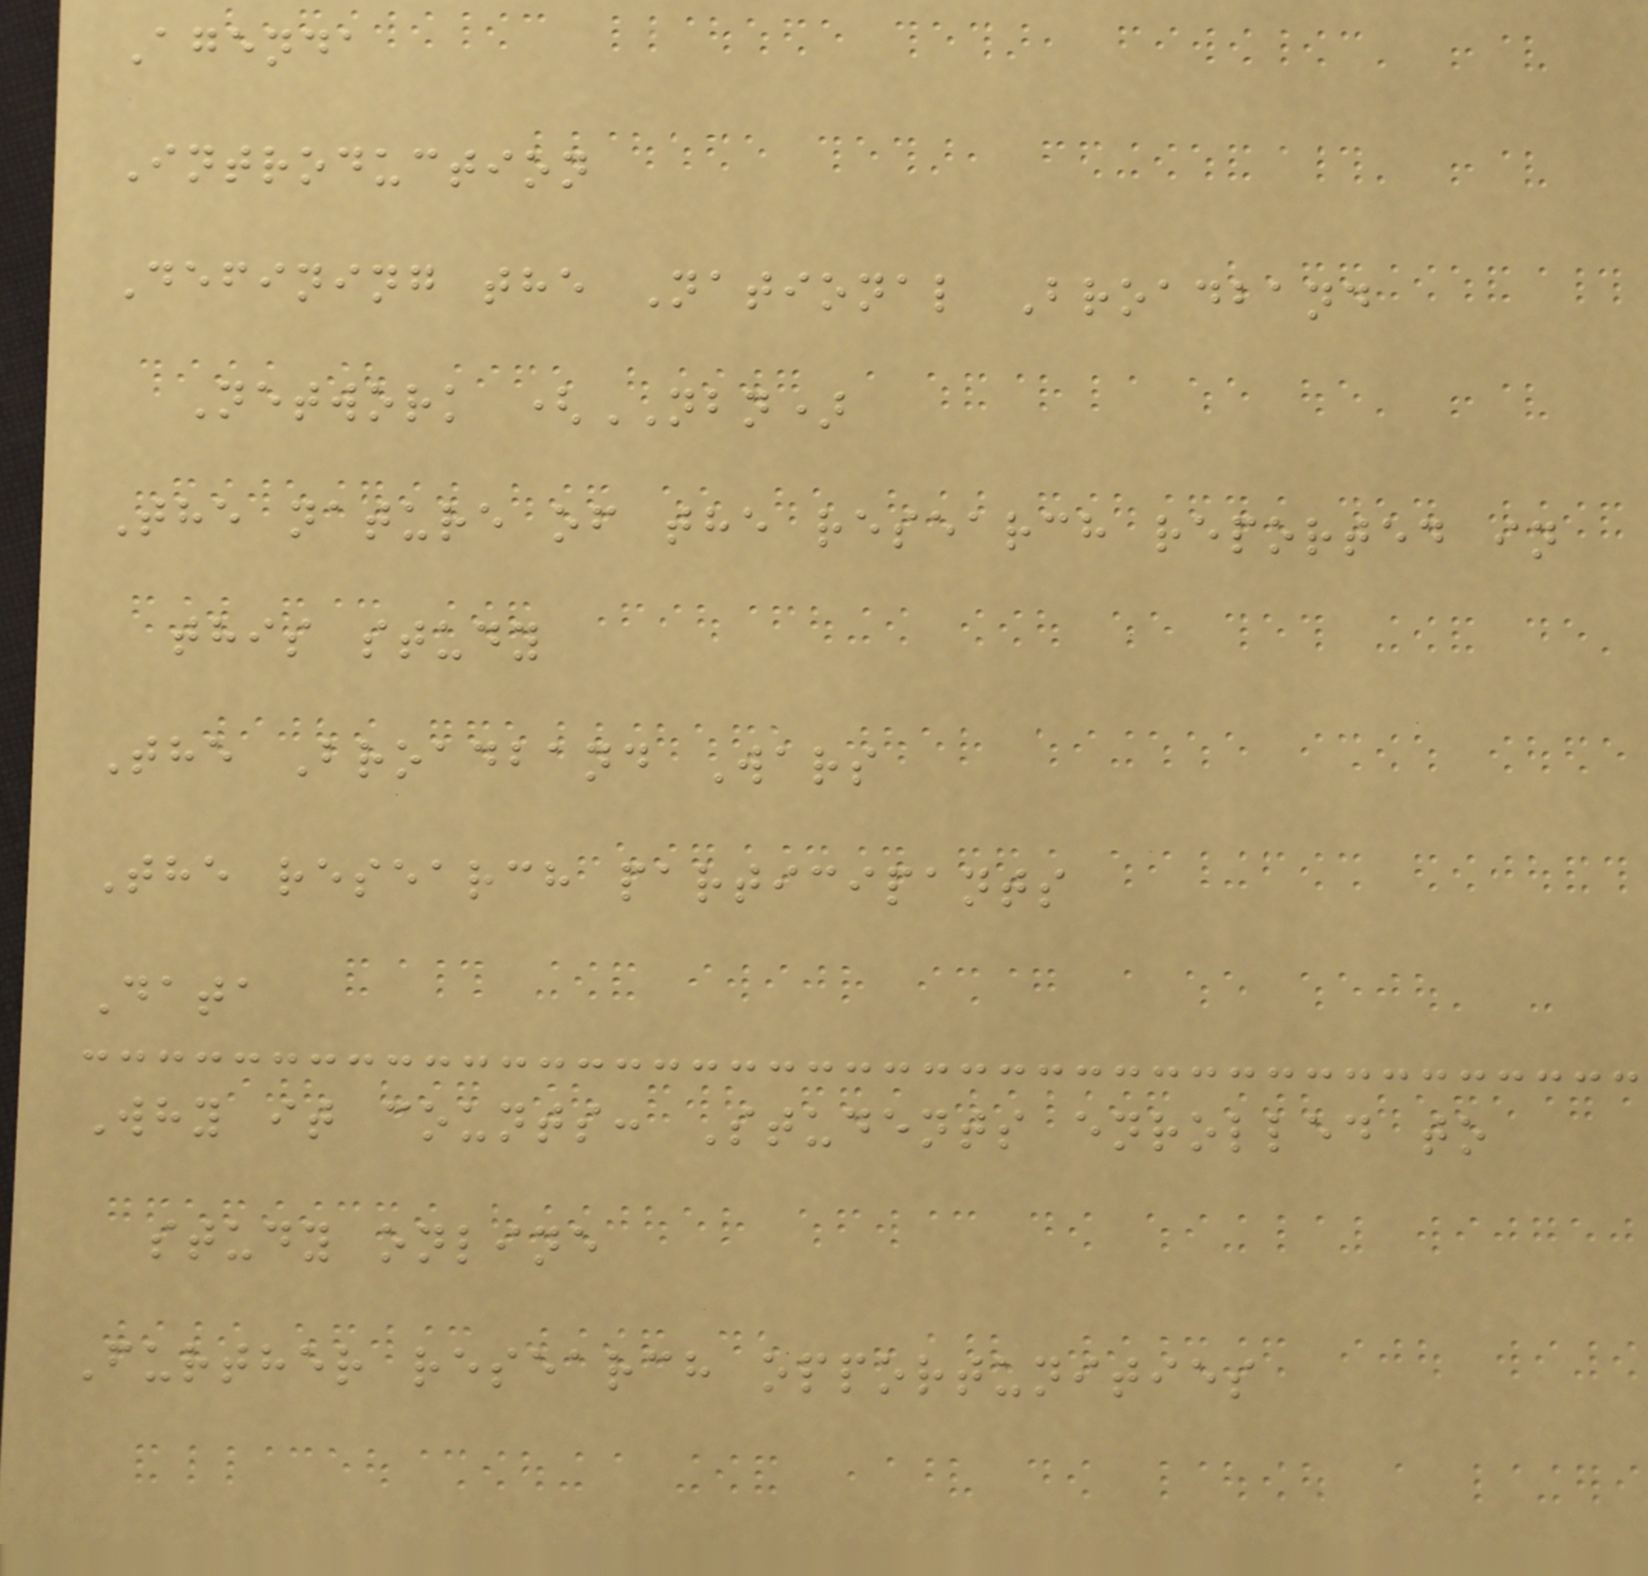Agenda
Introduction
Defining the National Broadband
Network (NBN)
The nature of the research reported in
this study
The Broadband Wars
The research participants
Data
Why it counts: Students enrolled to
study online
Further research opportunities
